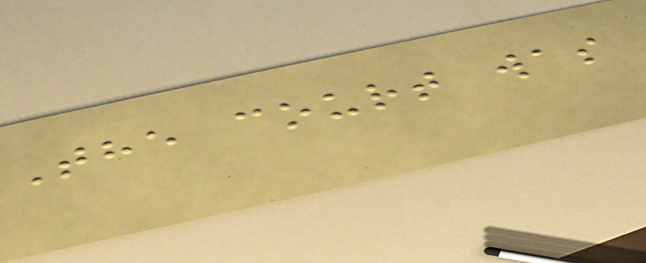The court was
